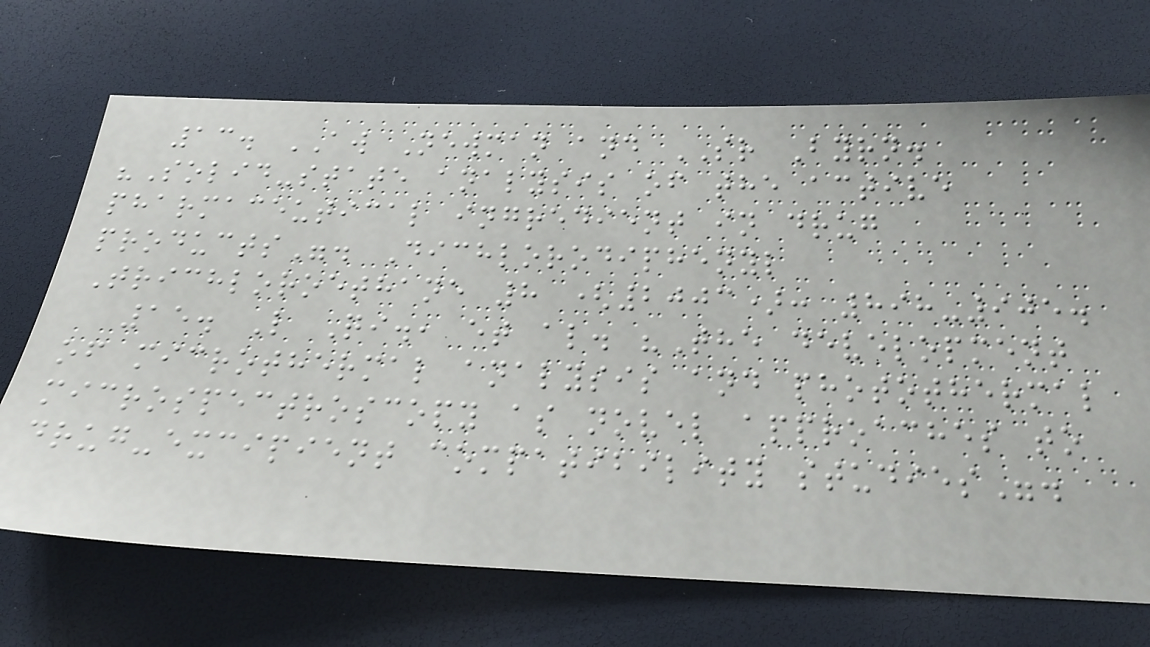13. AW Newman and SR Byrn.
"Solid-state analysis of the active
pharmaceutical ingredient in drug
products". Dichlorodiphenyl
Trichloroethane 8 (2003): 898-905.
15. L Qi., et al. "The development
of microthermal analysis and photothermal
microspectroscopy as novel approaches to
drug-excipient compatibility studies".
